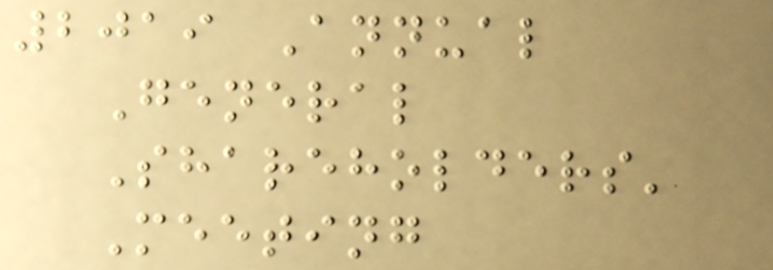2019 Annual
General
Shareholders'
Meeting
